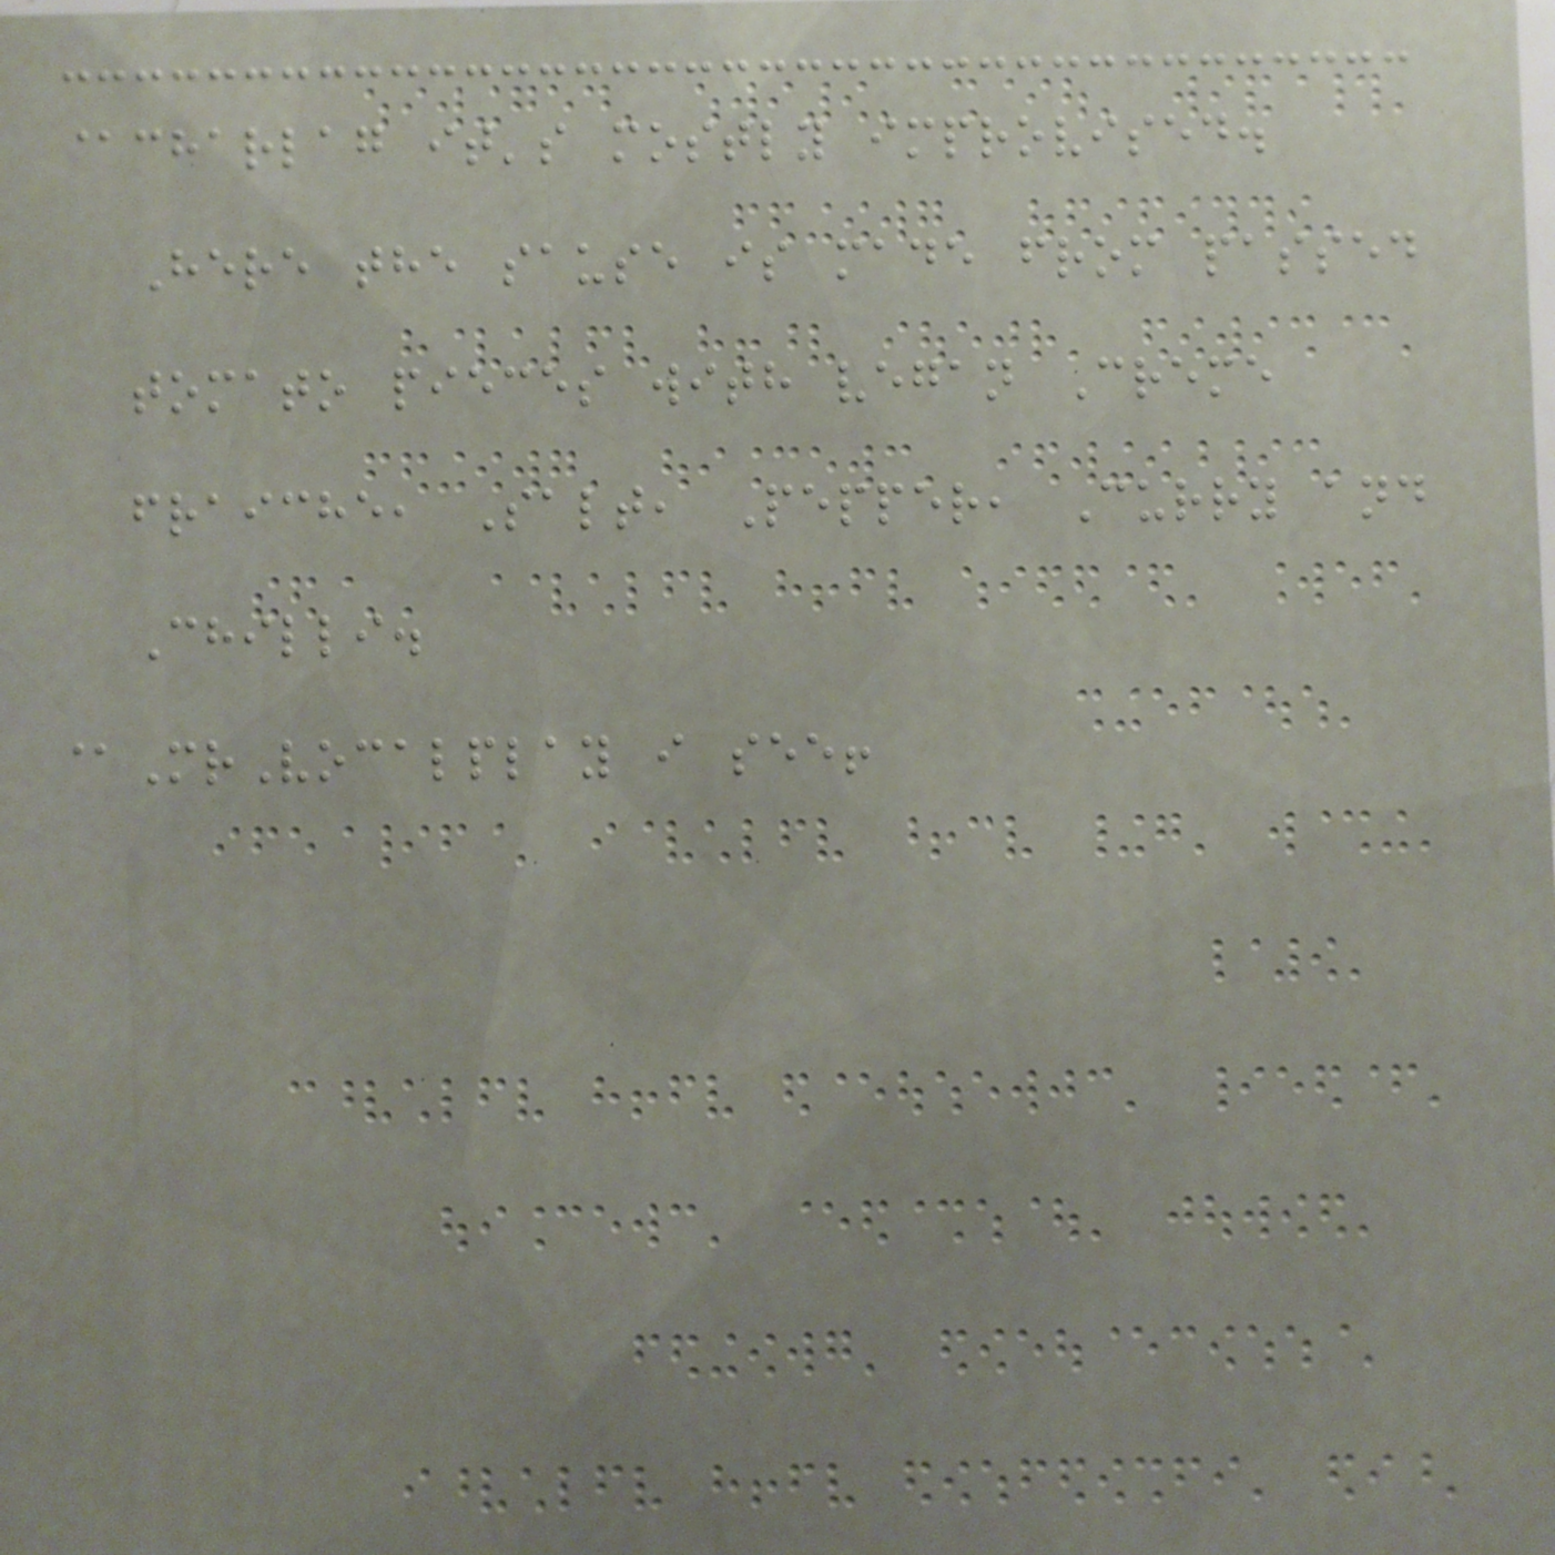@charlag it's mostly improvised.
Here the sause is made from passed
tomato pieces with vegan Creme
fraiche, Salt, Pepper, Curry and
Chilli.
@MrVocalplay i see!
